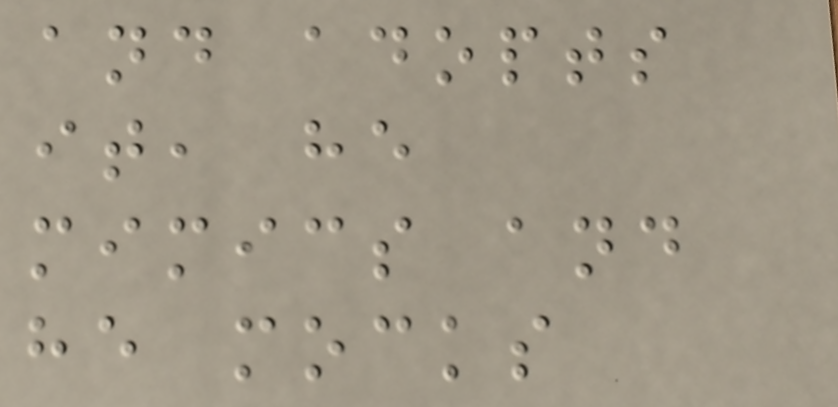and adopts
it, he
mimics and
he mocks
